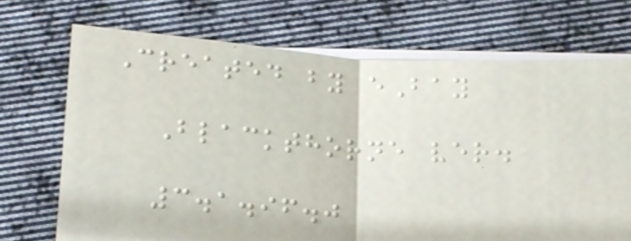Created by eBay
Blackthorne ver.
3.1.96.0
